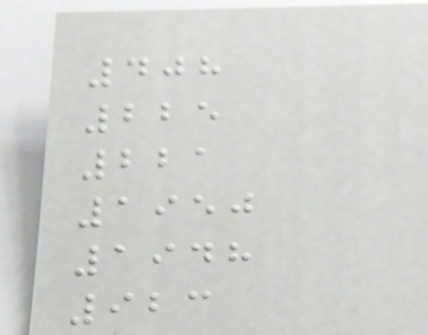408
225
221
1950
1948
923
